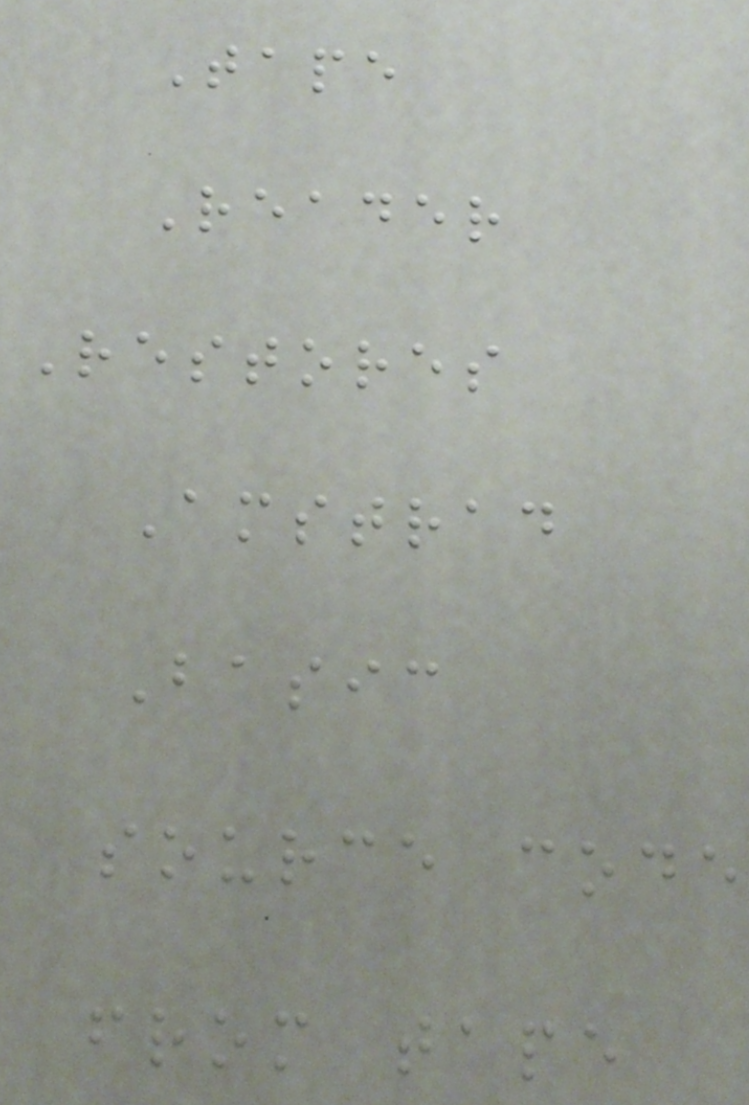Tape
Reader
Restores
Amstrad
Basic
source code
from tape
